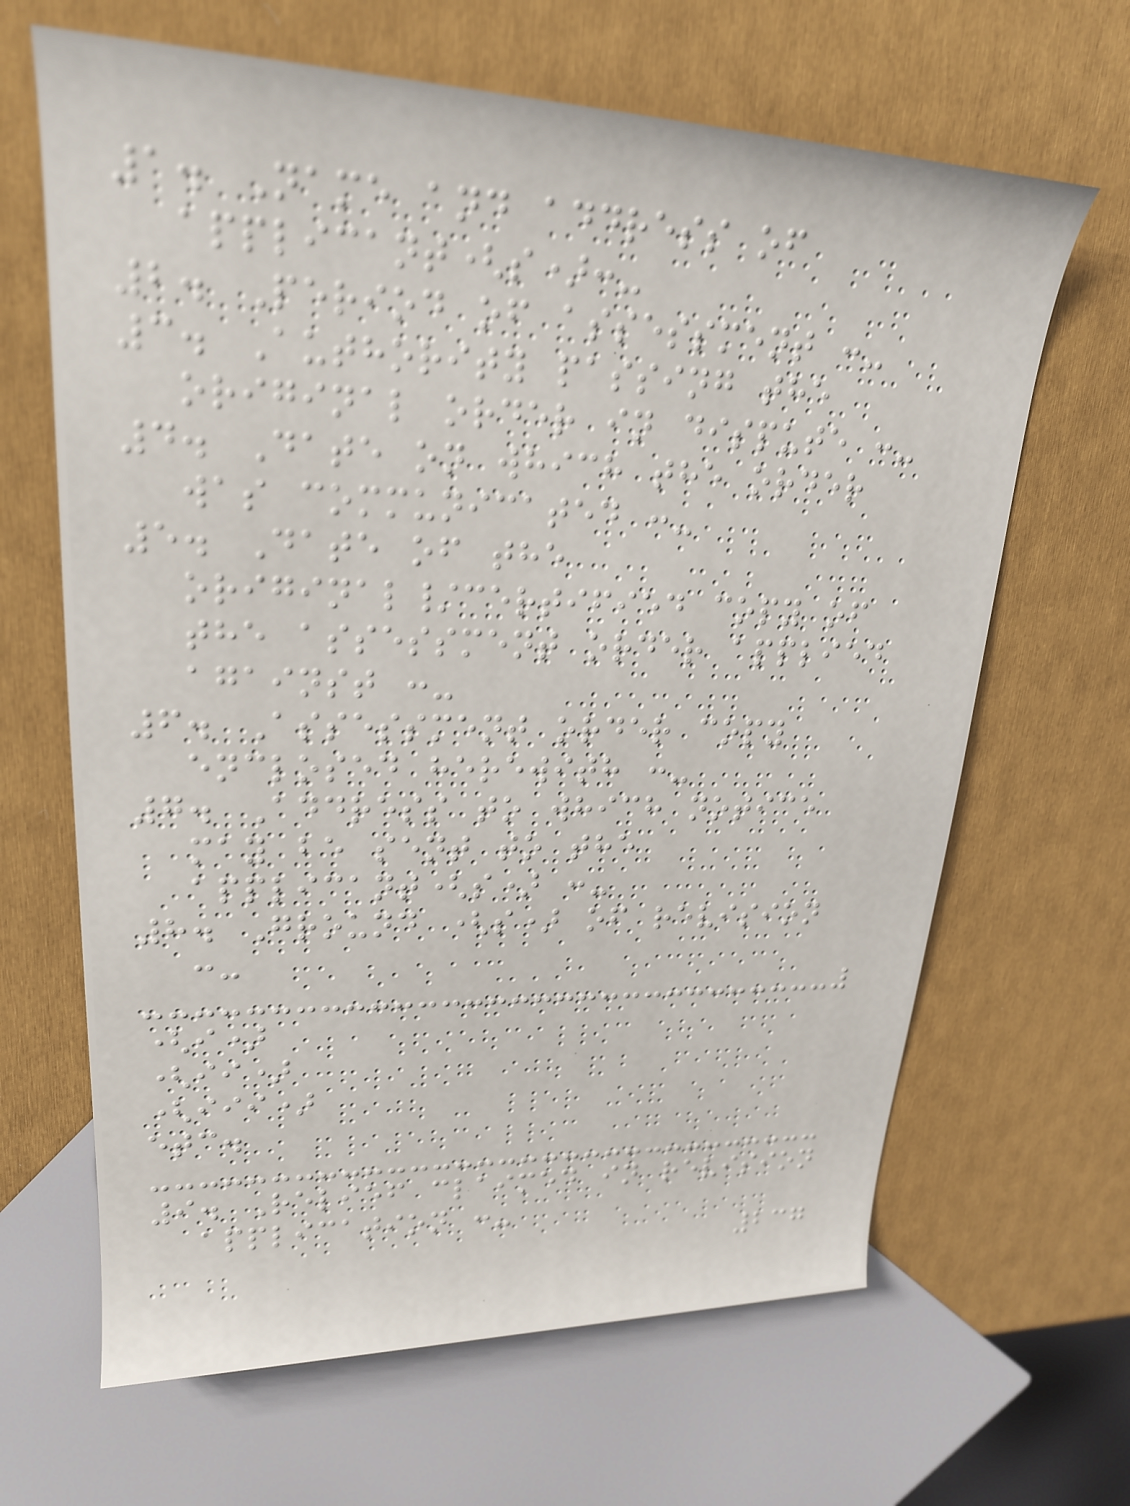1. Name and address of
applicant(s):-
2. Period of assessment :-
3. Authority passing the
original order in dispute :-
4. Date on which the order
was communicated :-
5. Date of the
original/certified copy of
the assessment order applied
against :-
6. Assessment order copy
enclosed herewith :-
7. Address to which notice
may be sent to the
applicant(s) :-
8. Ground (s) of revision
:-
(i)
(ii)
(iii)
etc.
9. Relief claimed in revision
application :-
237
